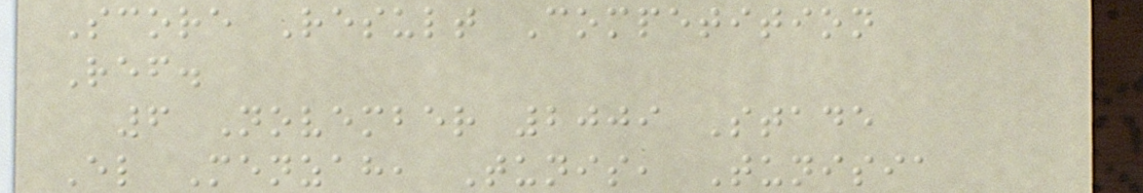Score Result Competition
Ref.
6 November 2009 Stade
El Menzah, Tunis, Tunisia
